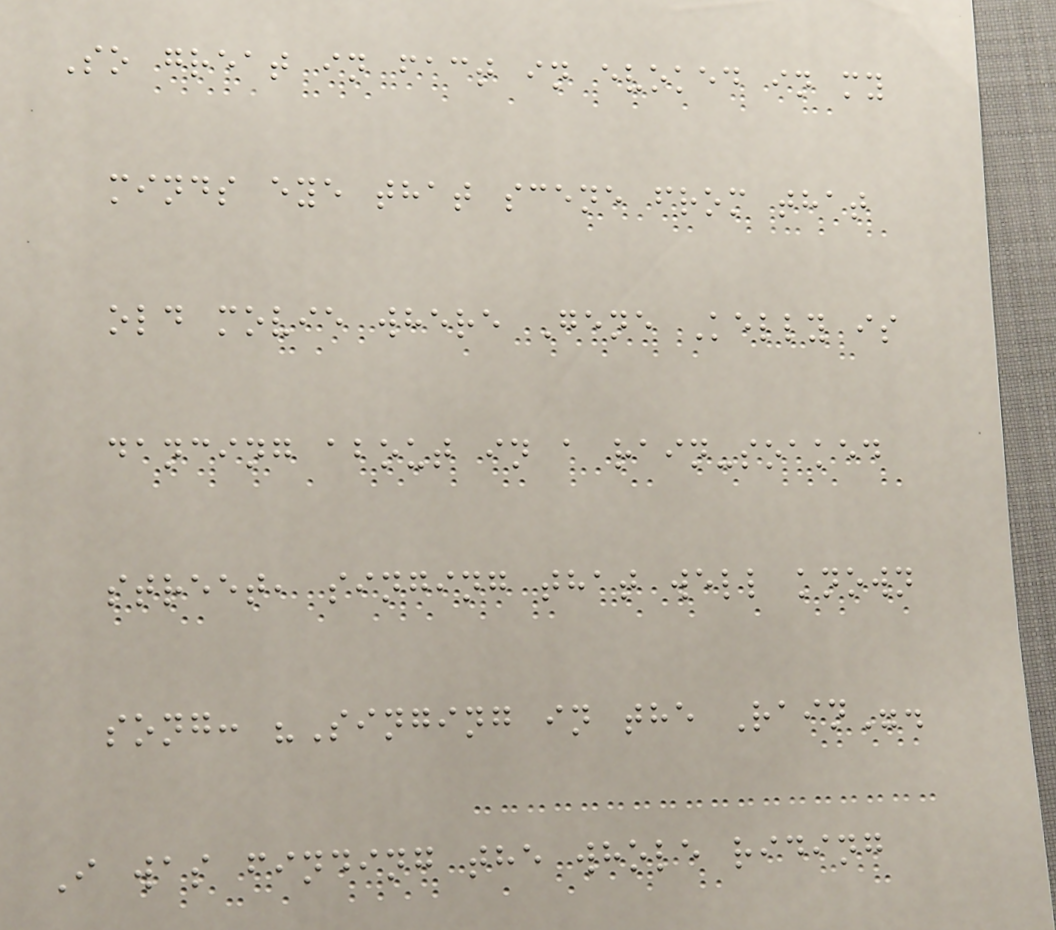So great in fact in evoked in my
minds eye that scene from that
old movie where Gene Kelly is
dancing about in a rain-soaked
street, singing that well known
song: "Singing in the Rain".
I was finding the whole riding
